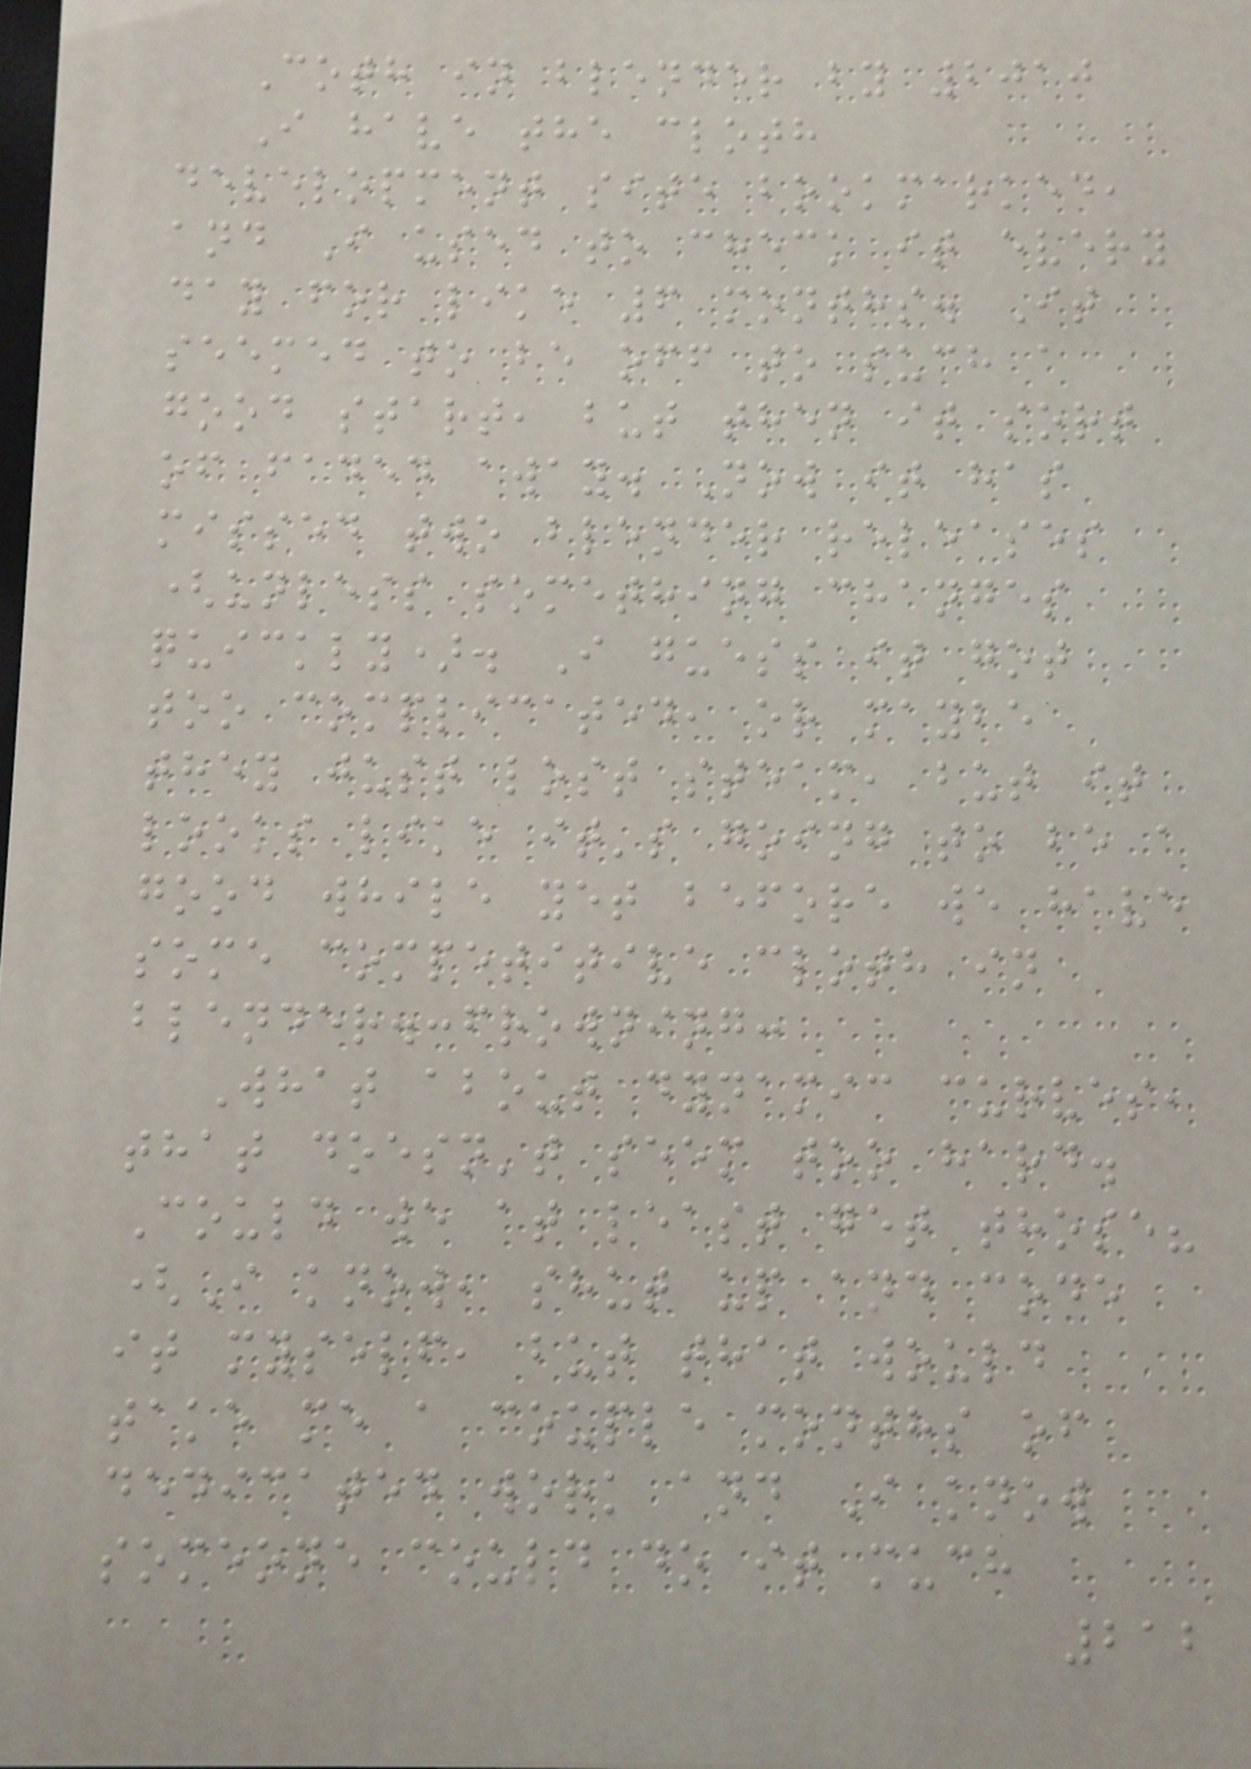Coth in blender by 2010
I have the cloth
development site bookmarked,
and I used to check it every
day for like 6 months. It
seemed to be off to such a
good start, but then it sort
of faded away. Now it has
missed two blender releases
(unless something changes
quickly). I guess it got
too complicated, or maybe
they just lost steam, but it
looks like it's going to be a
good while yet before we have
some competitive cloth in
blender.:frowning:
What about dynamic curves,
that doesn't seem too hard.
Could we at least get those?
(I know, shut up and code
it myself, but that would
take me a couple months of
dedicated work and I know
someone could do it much
212
